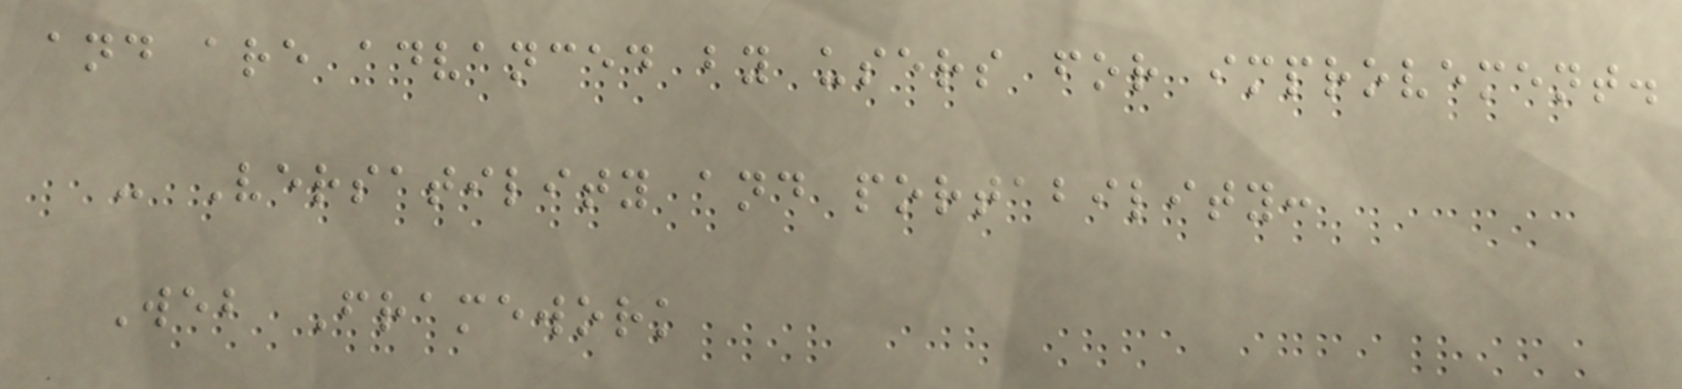and are advanced by users for improvement.
- Versatility and portability:
Web Framework
